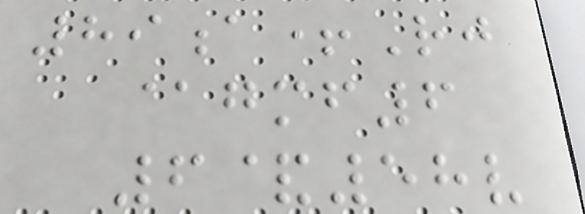89a+Rj
@gmf6
6&58v
